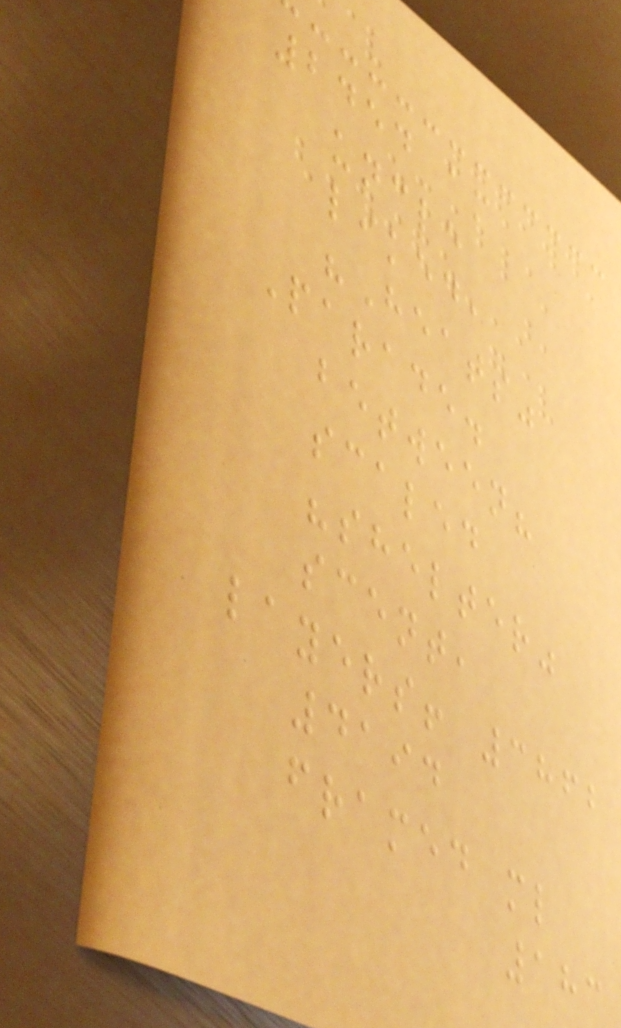2454 am
uncle
liked,
"Heats"
Parade.
between?
scaled
"shelter"
scent,
layers! 3862
4194
framed ml
183
